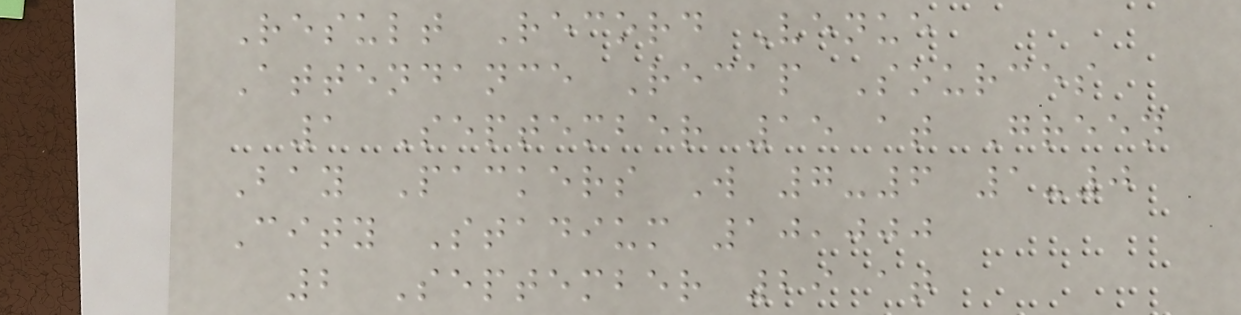Result Record Venue
Attendance Recap Sources
1 September 15 at Green
Bay Packers W 7-6 1-0
City Stadium 10,000
2 September 29 at
